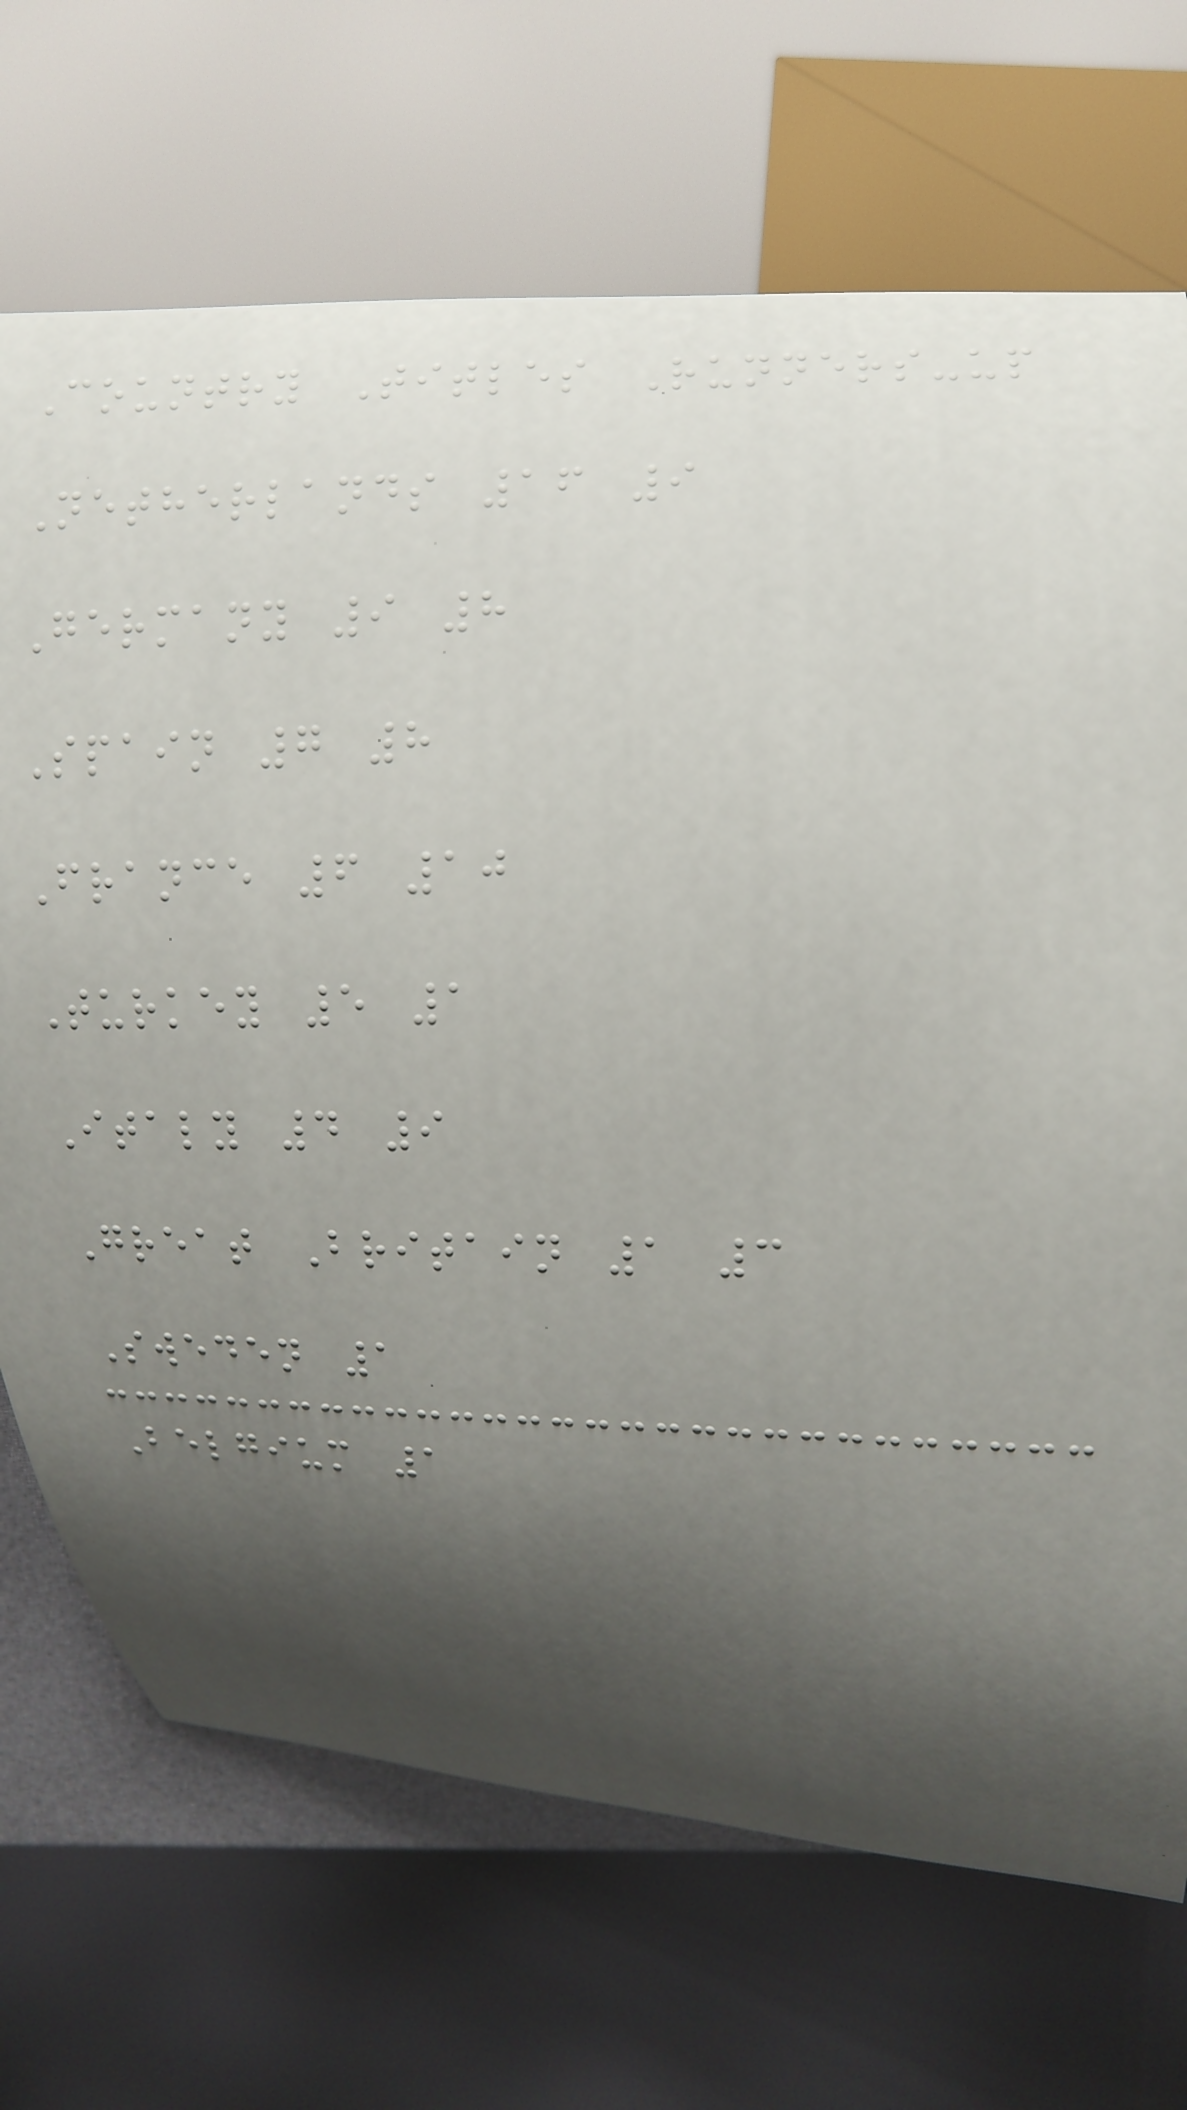Country Titles Runners-up
Netherlands 16 9
Germany 9 8
Spain 7 8
France 6 10
Turkey 5 1
Italy 4 9
Great Britain 1 3
Sweden 1
Belgium 1
